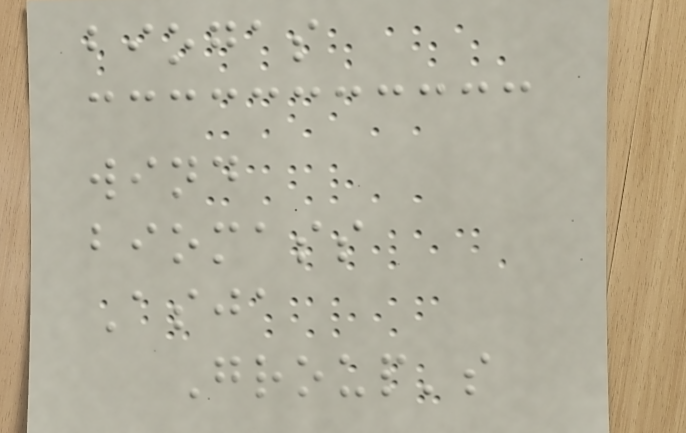biogas
wind
biomass
Asja
Group's
